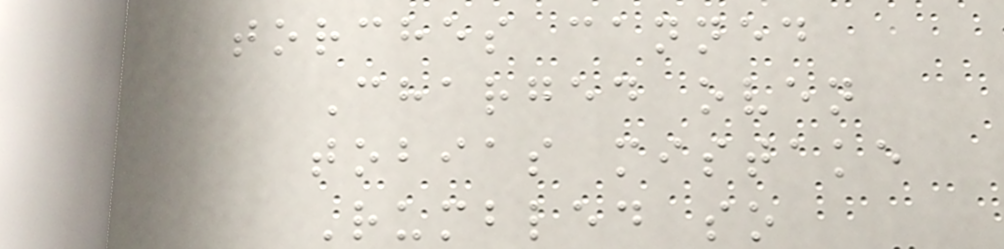torches canned
Charged oven
tobias mistake
Rumbled so
